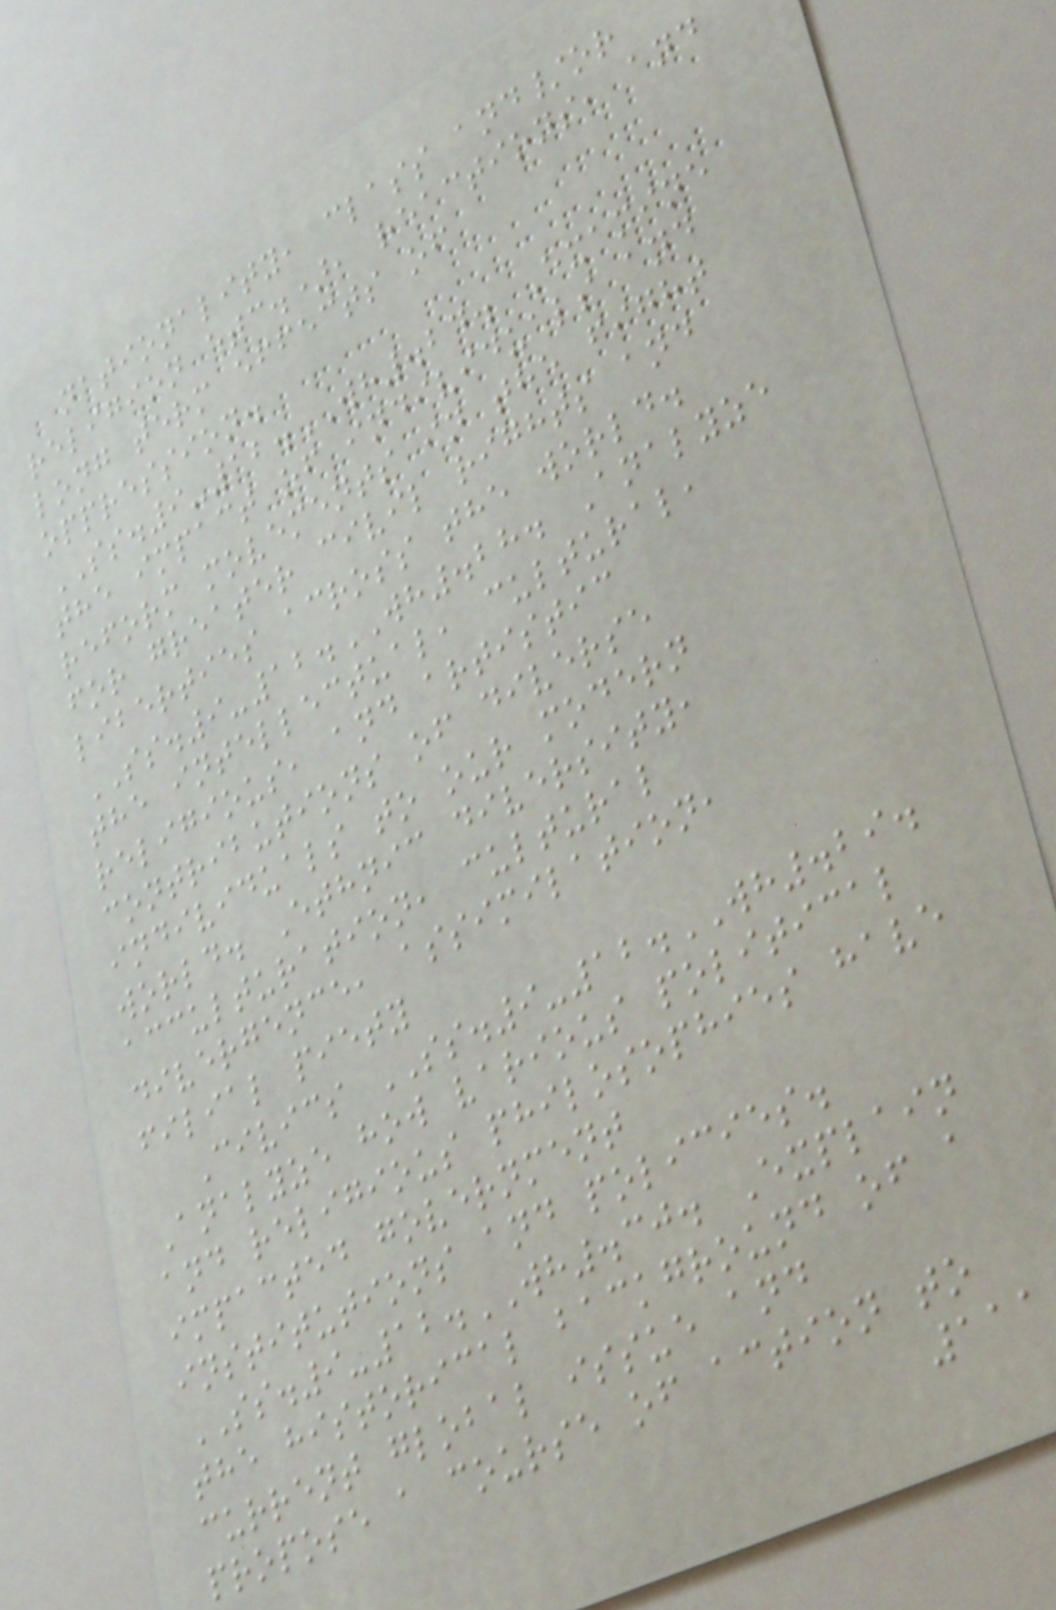nationality, class and/or
religion etc.), reactions, and
long term effects of
oppression.
SS.9-12.WH.24. Examine
the impact of individuals and
reform movements in the fight
for greater civil rights and
liberties across the world.
SS.9-12.WH.28. Analyze
the intellectual, cultural,
religious, and artistic
contributions of diverse
individuals to our modern
world. Ethnic diversity,
acculturation, cultural
divergence, assimilation,
filial piety
Civics SS.9-12.WH.29.
Analyze how various political
and religious philosophies have
impacted government
institutions and policies.
SS.9-12.WH.30. Explain
the historical background of a
current global issue and
propose a course of action to
111
